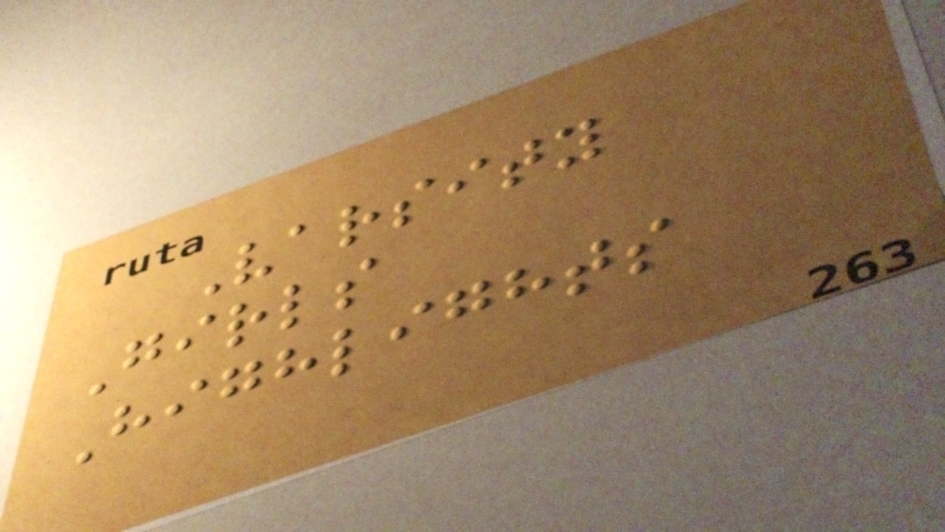Varsity
Girls
Highlights
